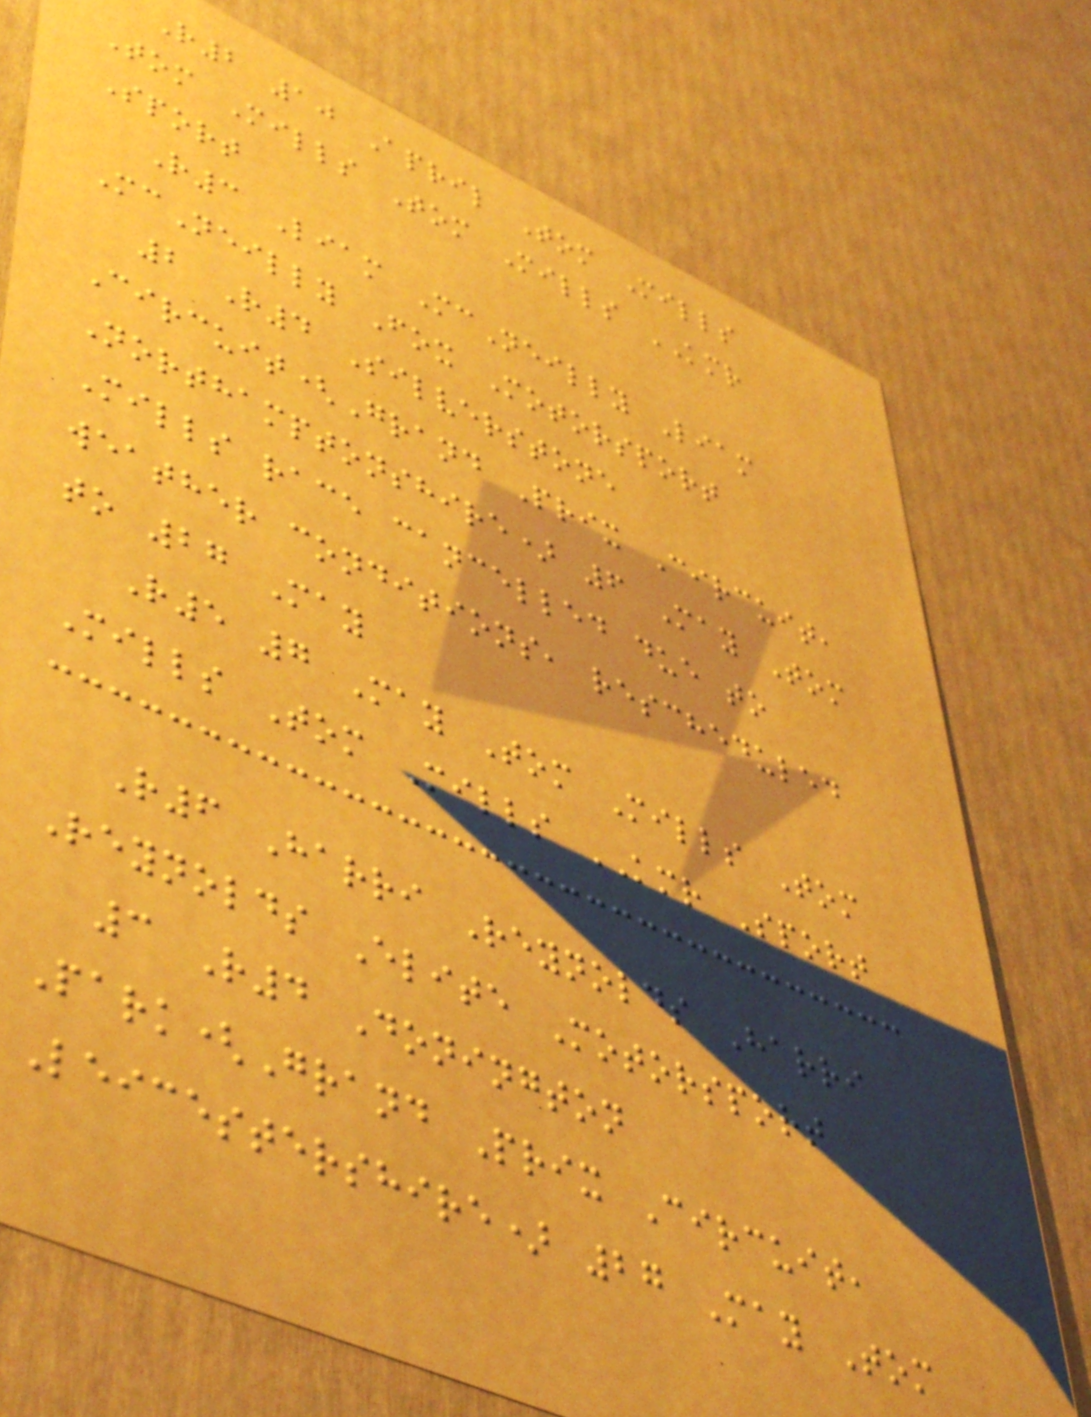R2 10 April Tom Mills
Tom Mills Tom Mills KMR
Sport
R3 Liam McNeilly Liam
McNeilly Fox Motorsport
2 R4 Silverstone
Circuit(Grand Prix Circuit,
Northamptonshire) 6 May Tom
Mills race cancelled due to
weather conditions, rescheduled
to 27 May
R5 7 May Tom Mills Tom
Mills Tom Mills KMR Sport
R6 Harri Reynolds Harri
Reynolds Elite Motorsport
3 R4 Donington
Park(Grand Prix Circuit,
Leicestershire) 27 May Tom
